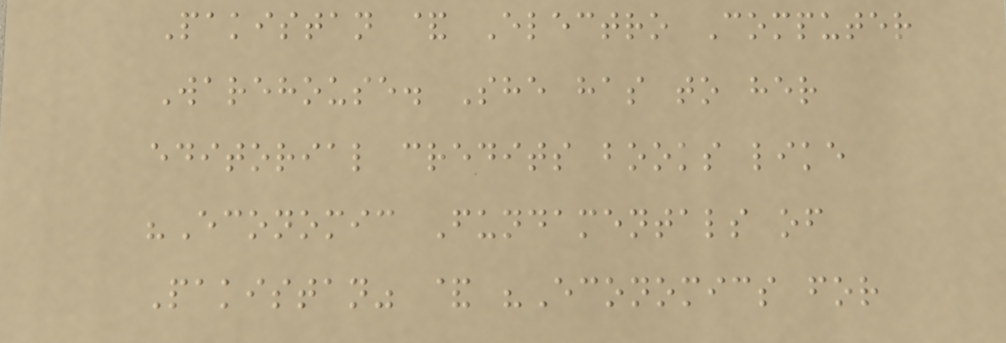Pakistan & Electro Computer
Warehouse. She has to her
editorial credits books like
"Economic Fundamentals of
Pakistan" & "Economics for
